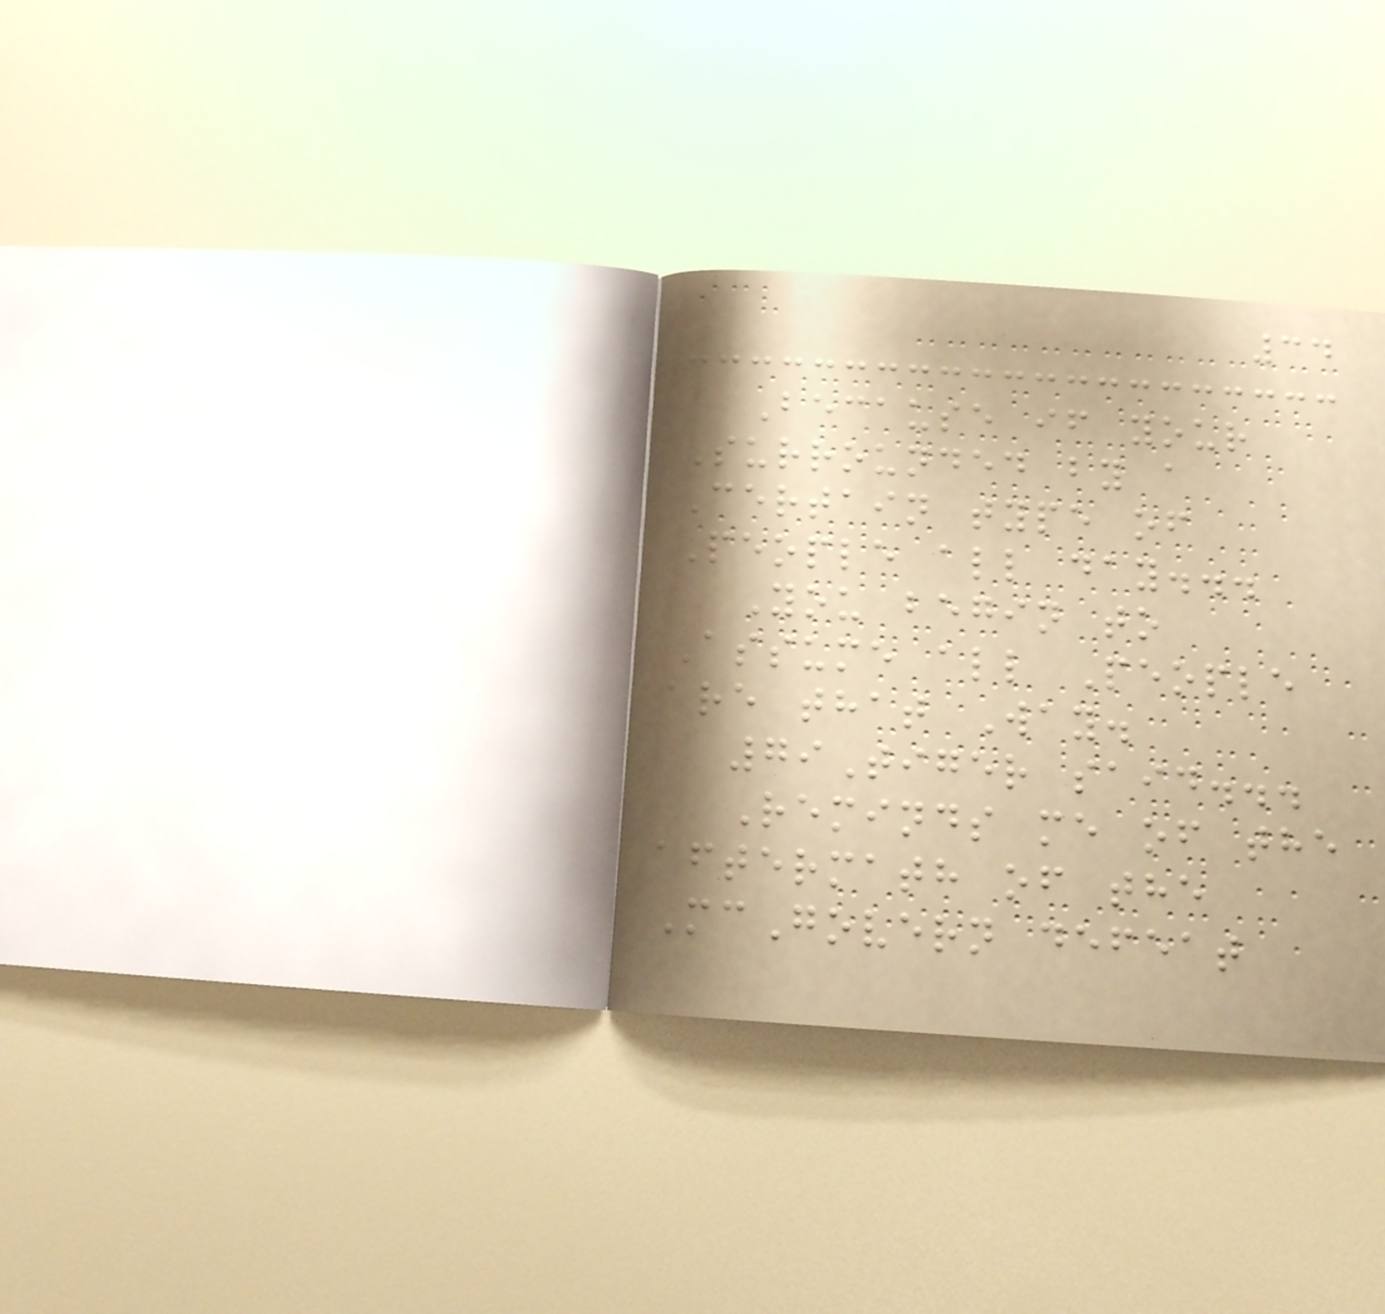34
Because if your
Surrounded by a
Certain type of
People all day...
You begin to
Assume all People
are that Way.
79Tiger said...
Reminds me of the
aftermath of the
McGovern defeat
